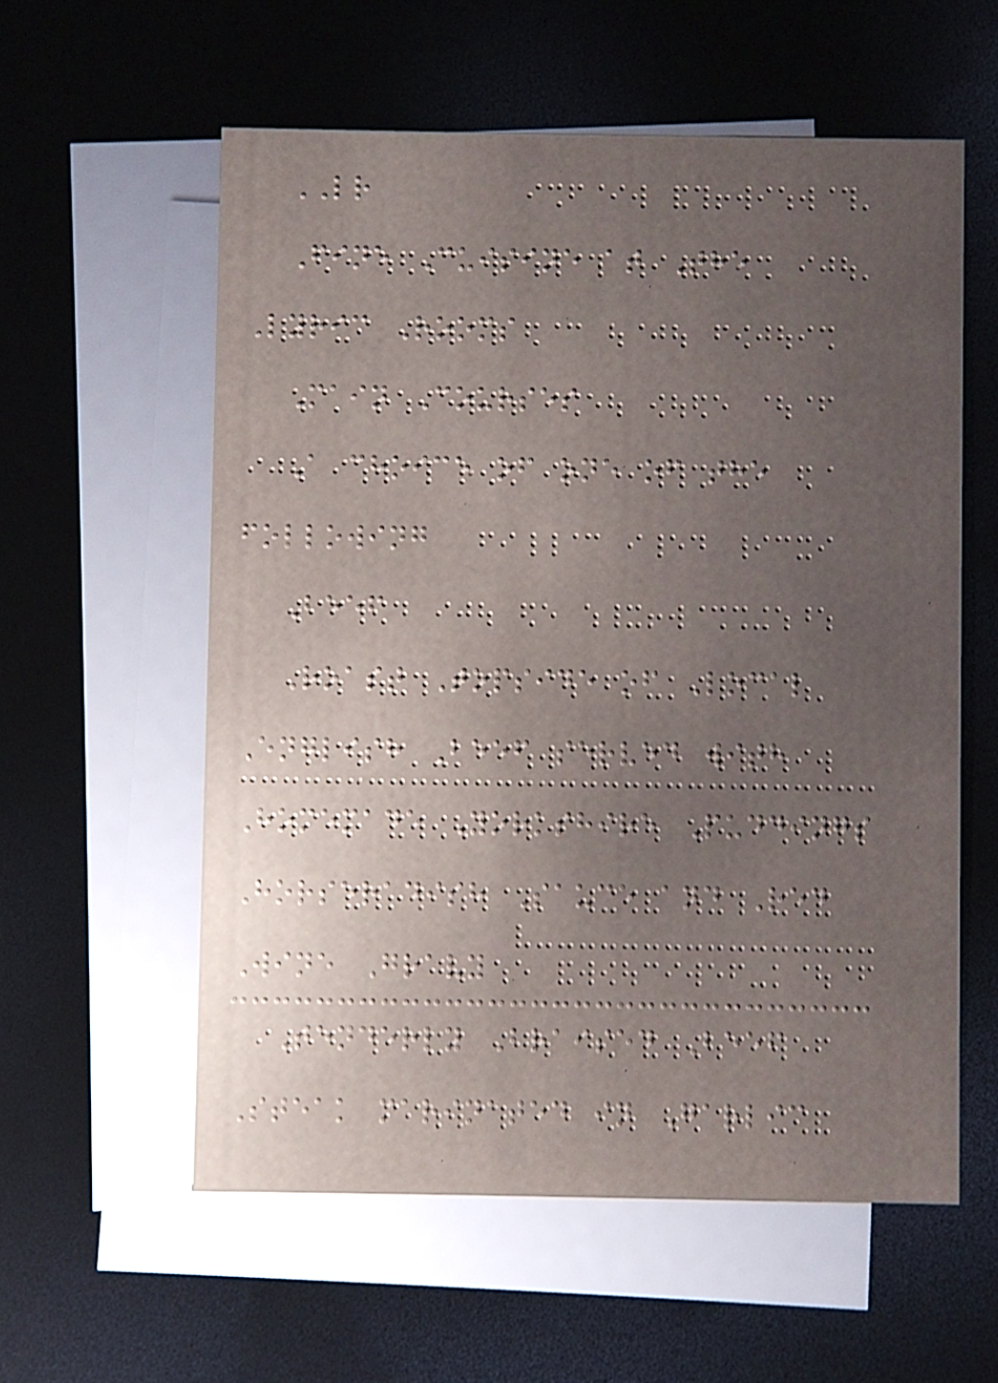LR
Fine Cuisine at The
Lyric Rooms
Main Courses
A choice of one of the
following
Beef
Roast Topside of Local
English Beef served with
Homemade Yorkshire Puddings
Horseradish Sauce and Red
Wine Gravy
Tenderly Braised Beef
Steak marinated in Garlic
